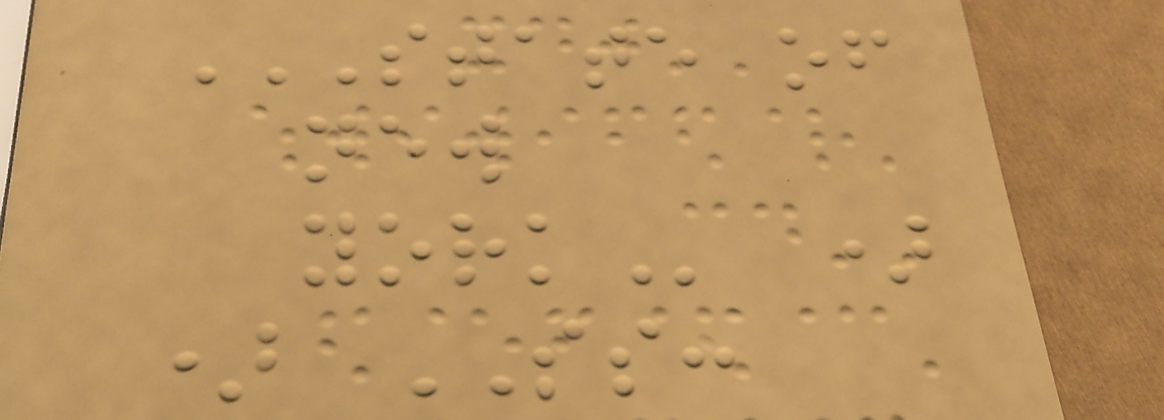STATE OF
NEW
YORK )
) SS:
